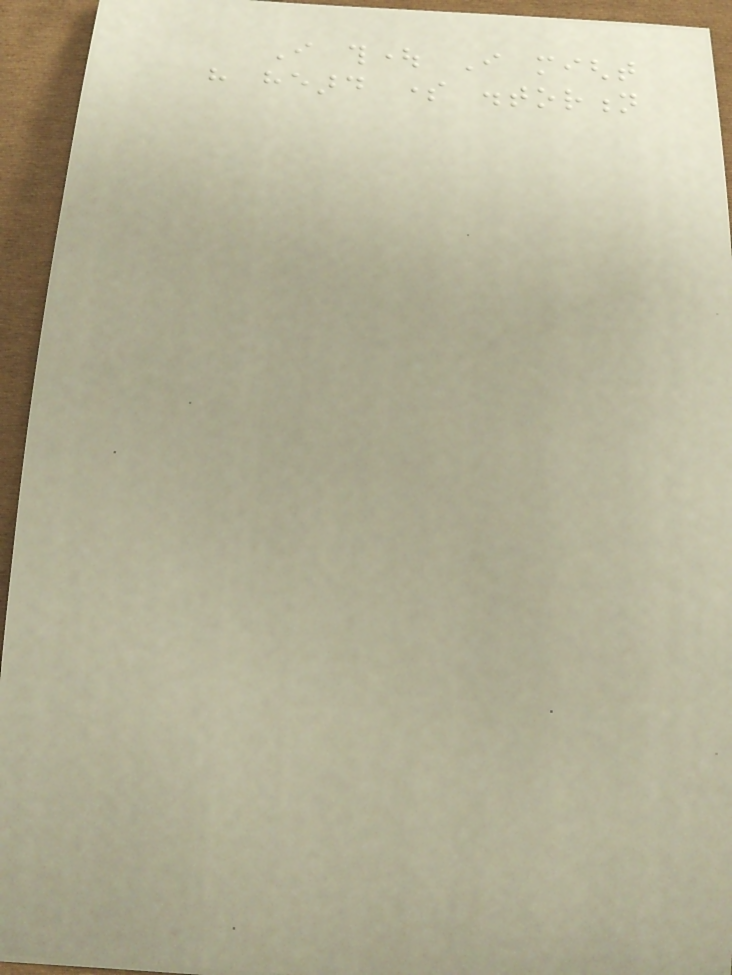I thought I might
have heard some distortion
